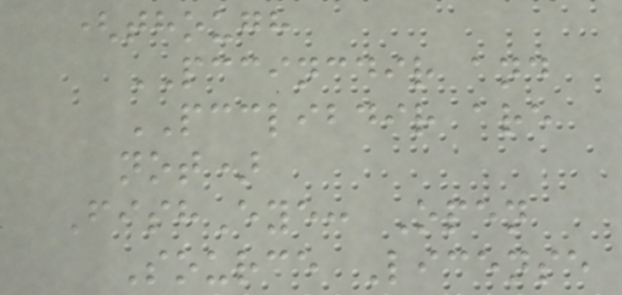(though
PCCINCDIR and
PCCLIBDIR are
not)
FishEye: Open
Source License
